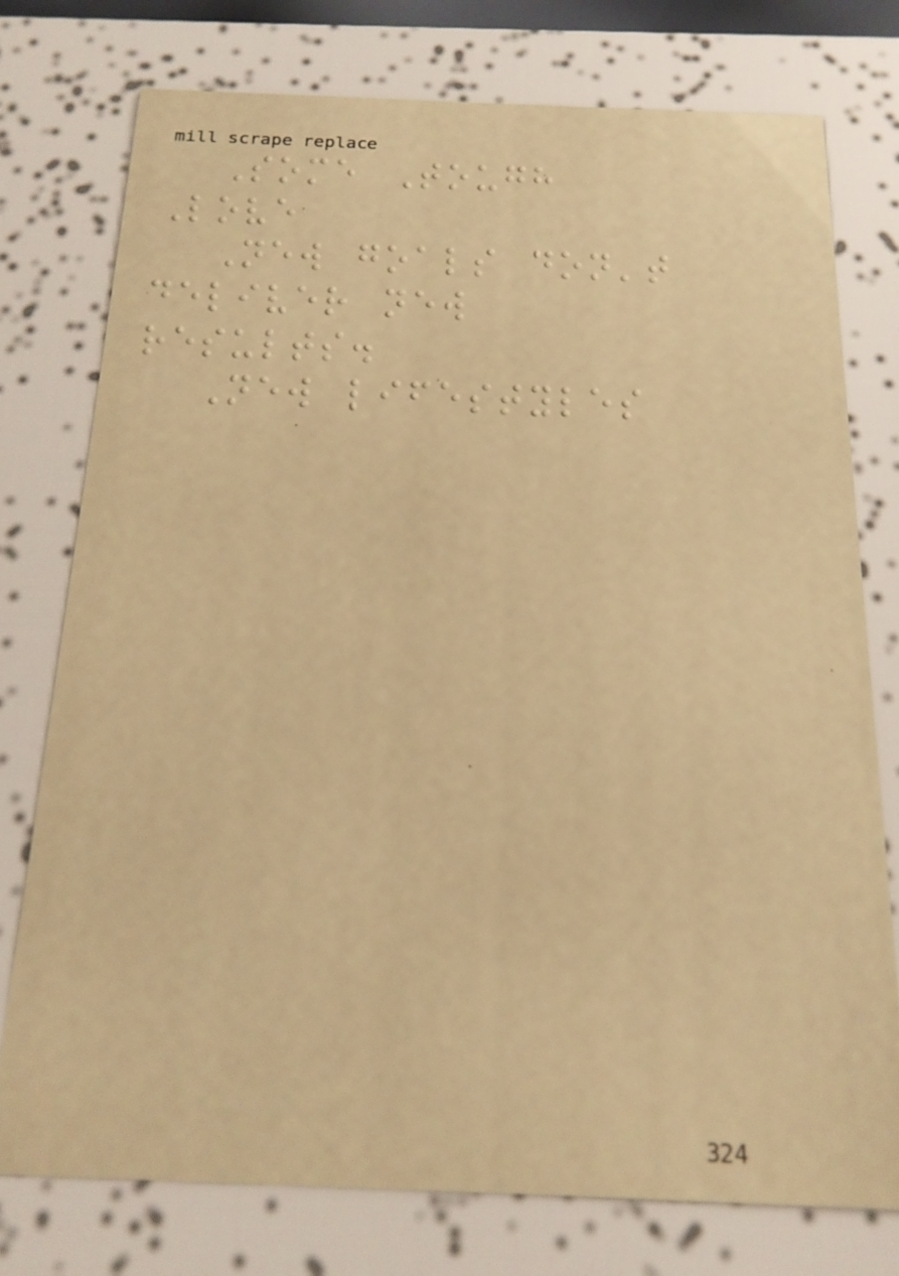Some Tough
Love
New goals don't
deliver new
results.
New lifestyles
